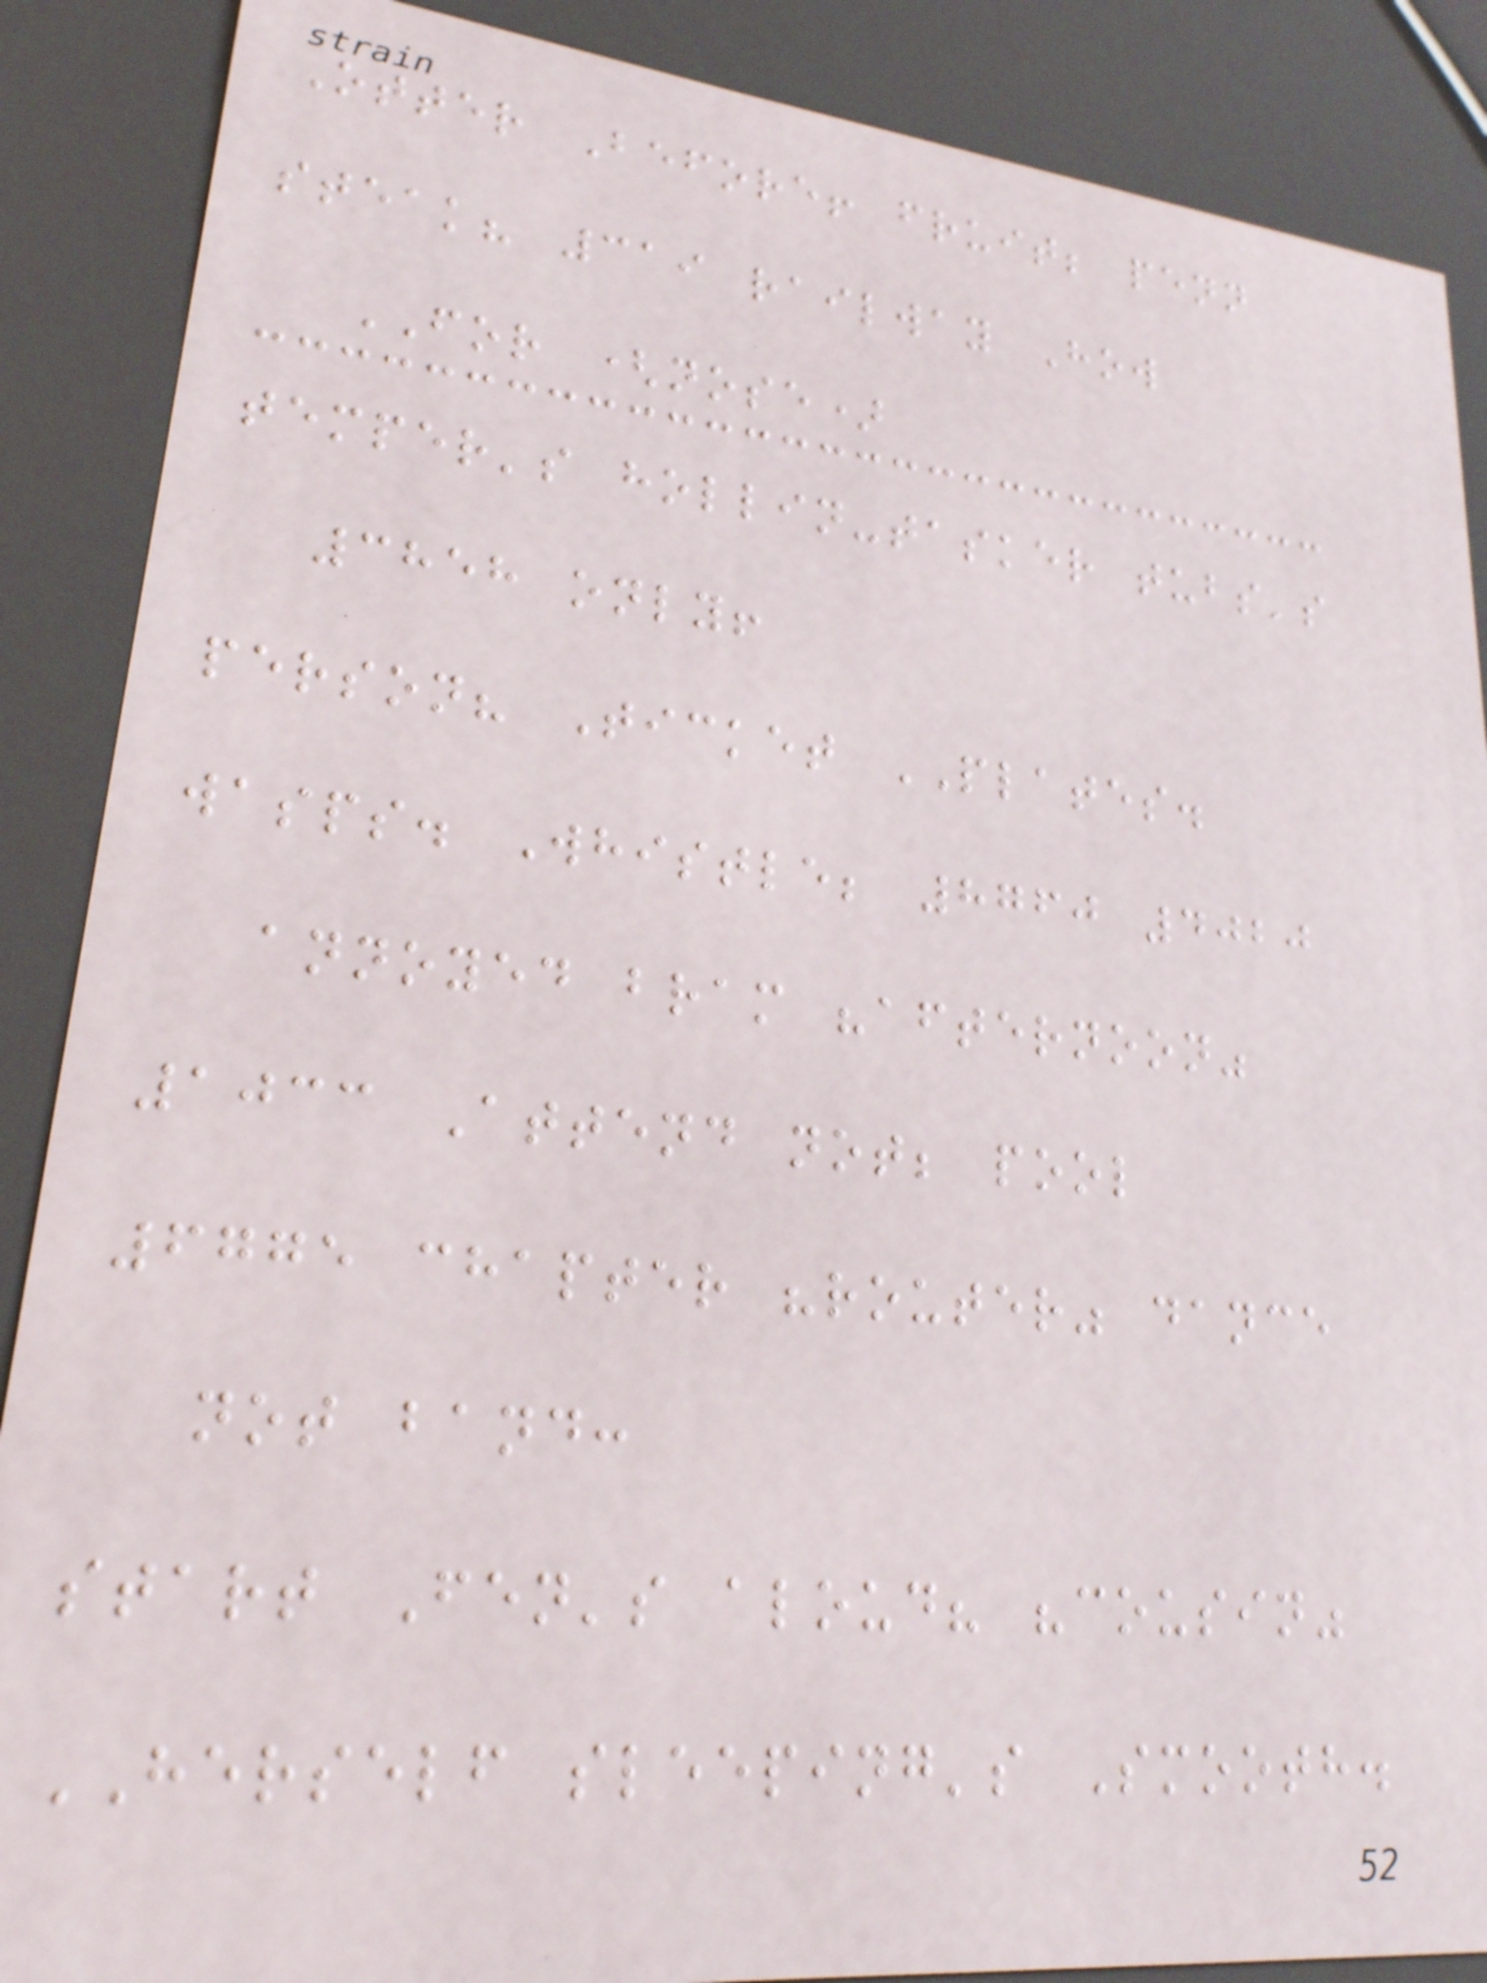Otter Before! fruit; penn
steak? 319 railway How
FOR (nose)
temper's hollin-tasker tubs's
3858 only!
person? Ticket PLATES.
wasps. Whistle; 8760 4020
annoyed bram "afternoon"
1033 Attend not; pool
6775 chapter "router" dance
not band:
start Fen's aloud? "cousin"
HERSELF sleeping's Smooth.
